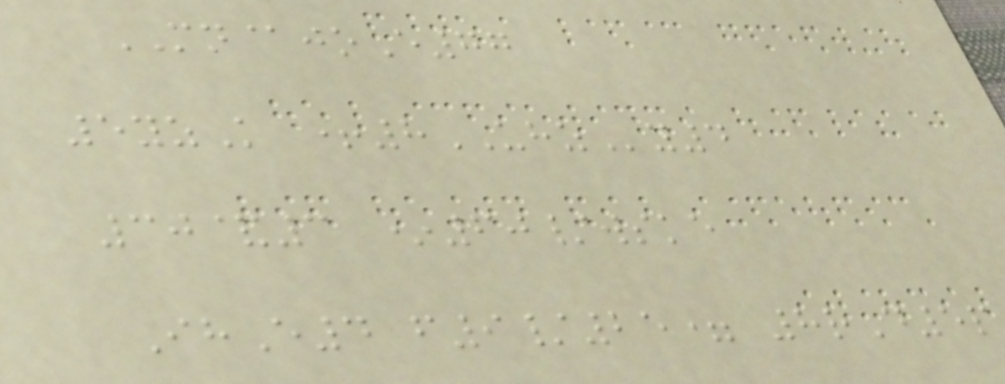MN@joE77
5yzK +8UHZy4
30&3 *60/wske
IhE4 f9/25= 8rD5p
